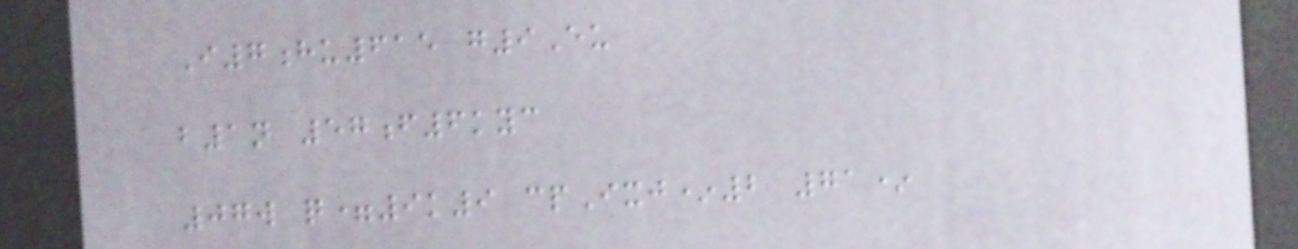I7hu615 g9Eu
b1n 57f6kyc
07w q=9k9 cpIxj*2 71*
